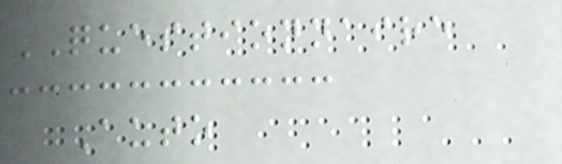QUESTIONNAIRE
Auto
